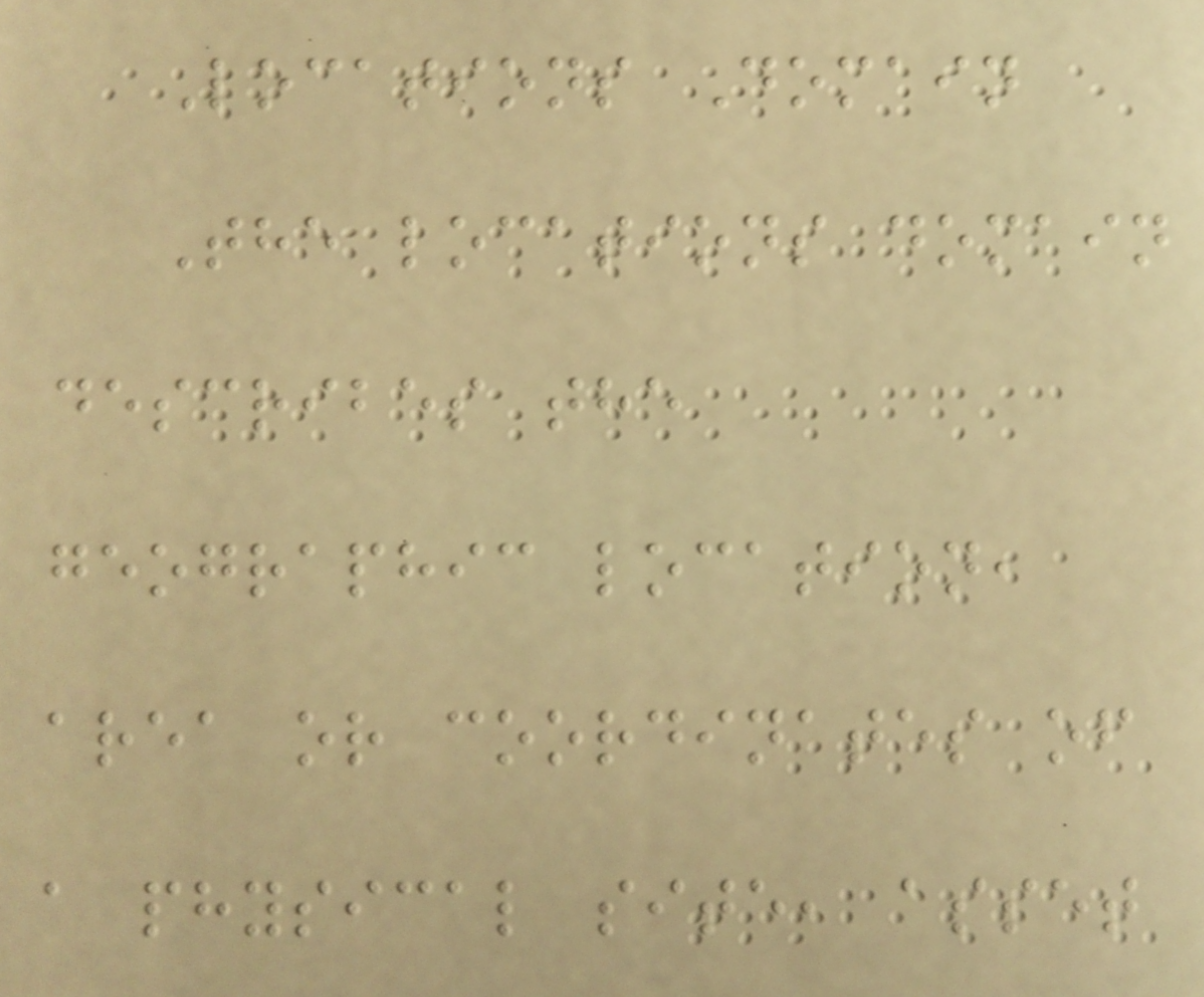Locations Domain
The locations domain
describes the
geographic location,
area or coordinates of
a physical site, asset
